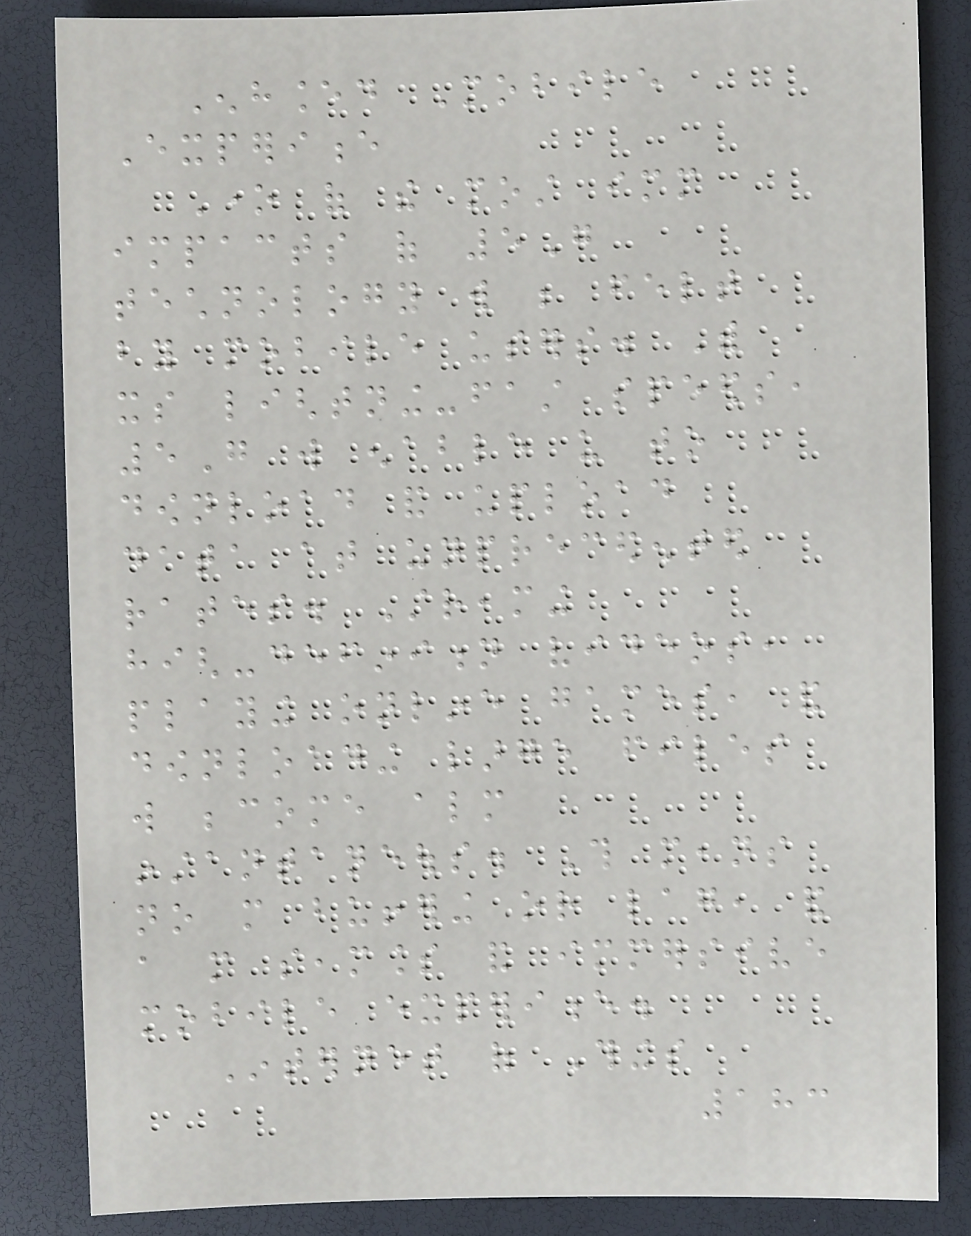Enhanced Mobile
Experience
One of the most immediate
impacts of 5G
technology will be felt
by mobile users. With
its lightning-fast speeds,
5G will enable us to
download and upload
data at unprecedented
rates. Streaming
high-definition videos,
playing online games, and
downloading large files
will become almost
instantaneous. This means
no more buffering or lag, and
a more seamless and immersive
mobile experience.
Internet of Things
183
